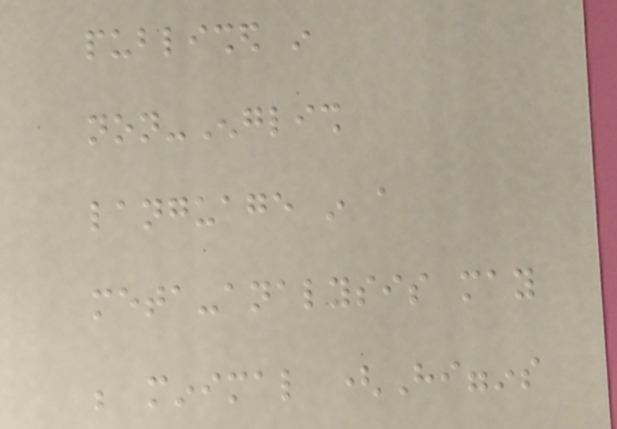published in
non-English
language in a
meta-analysis may
be minimal (Higgins
